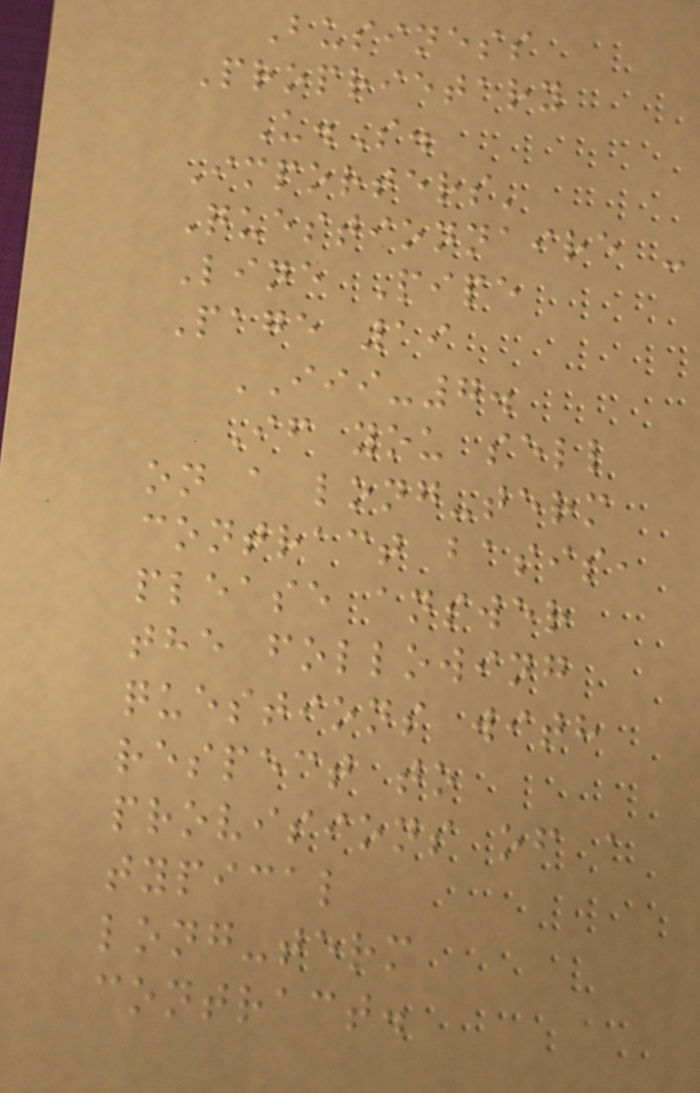Business
Proprietary
U.S.
Importers'
Questionnaire -
Line Pipe
Page 19
III-7.
If you sell
on a long-term
contract basis,
please answer
the following
questions with
respect to
provisions of a
typical
long-term
contract.
